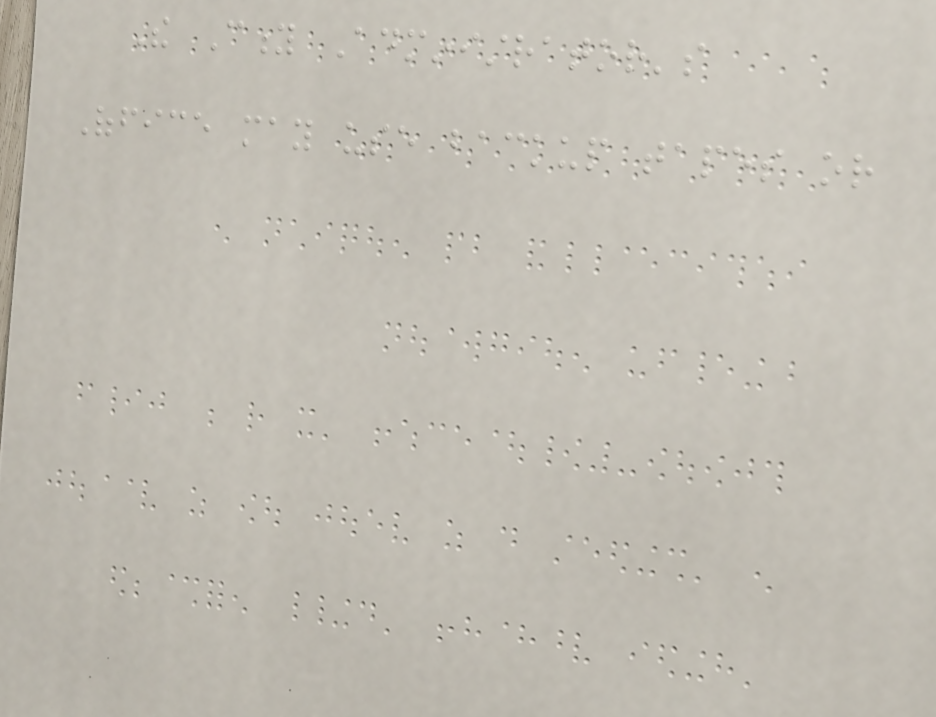The City Administrator's
Office may use backup tapes or
